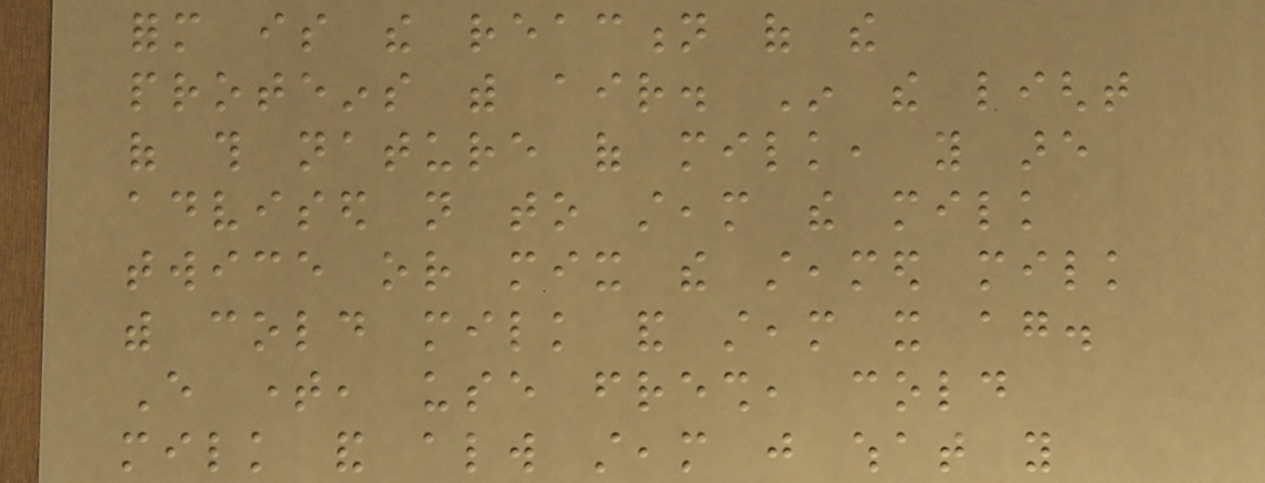form is the reaction of the
proteins with air. In the light
of this nature of milk, you are
advised not to steam the milk
twice or mix the steamed milk
with cold milk and steam it again.
Every time, use fresh, cold
milk and always steam just what you
